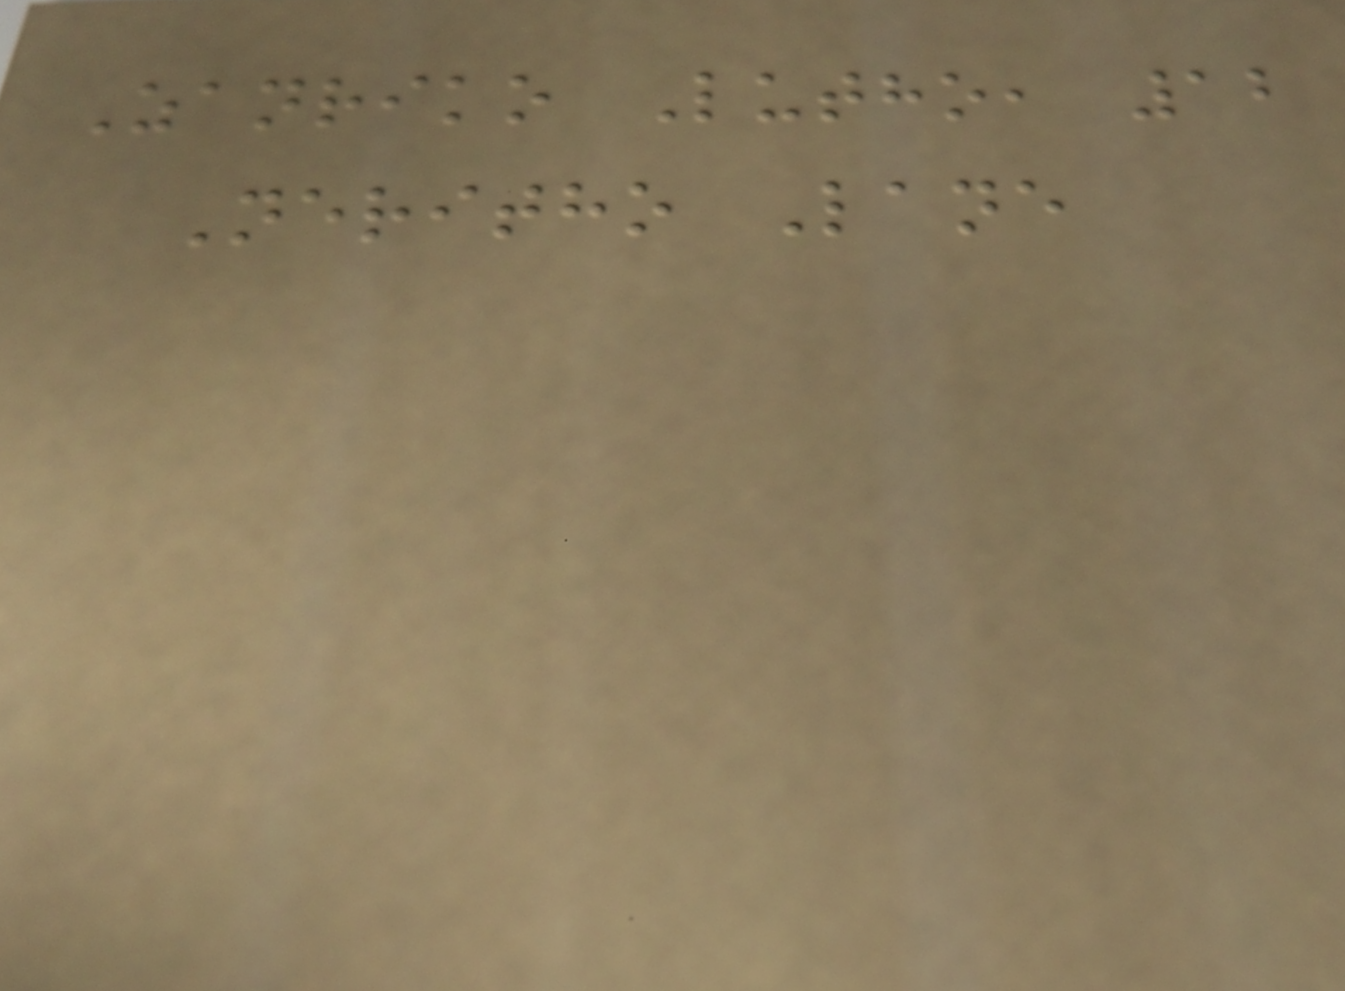Zanriko Lutho, 12
Neritho Lane
